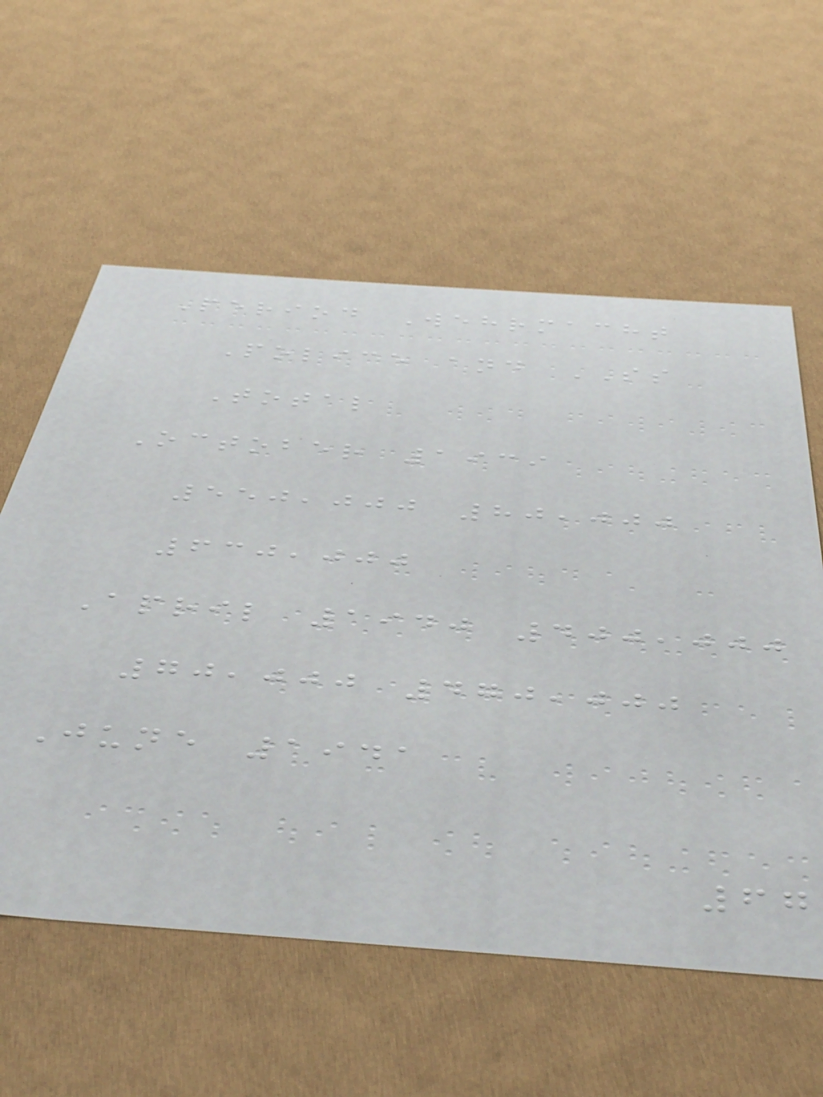Period Wehrmacht
Police and SS
Total
October 1939
550,000 80,000
630,000
April 1940 400,000
70,000 470,000
June 1941
67
